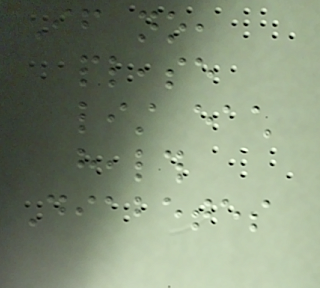If no,
please
list each
health
Diabetes
